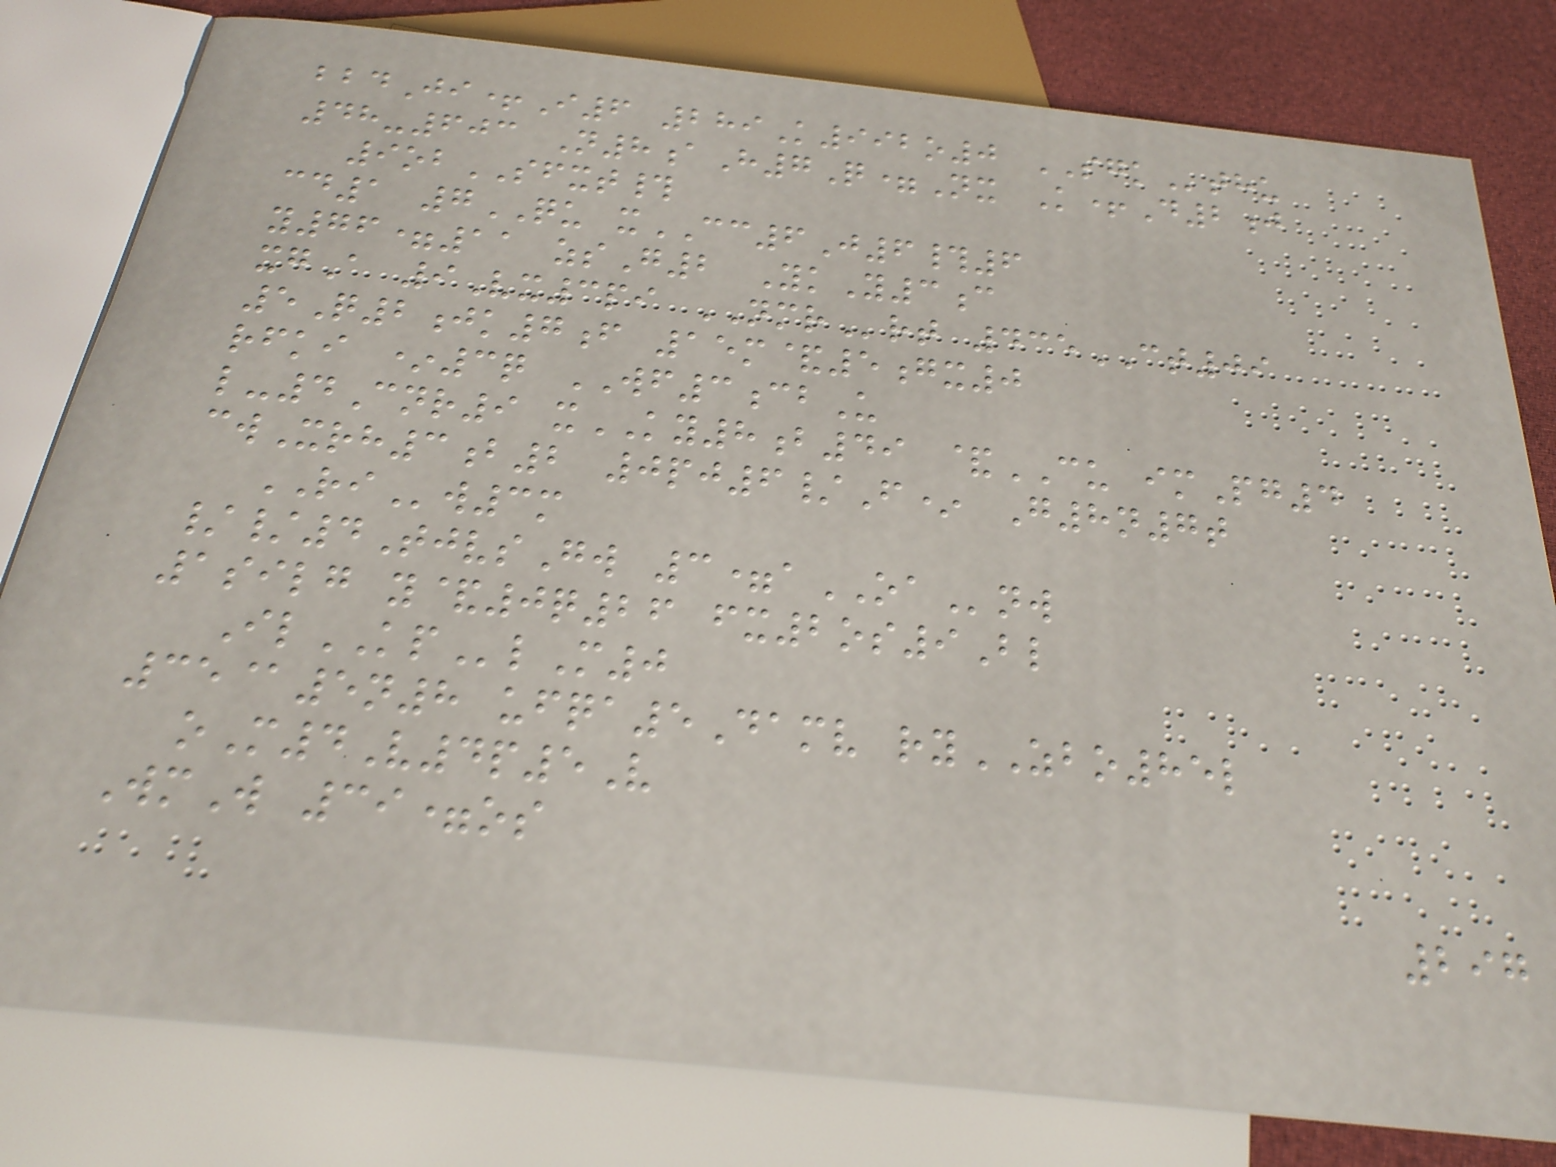bbdJi+I6 289K992o0 SGKthu
48-603 N8aH7Q=Nx K+D2j
9obSFXT#
cd1 7QU xCC6J6#6
y76=11 zsG2 YkY3c
xgA 9Vx3pi NMRrt 435CT09
5Q2jk7f 15m&5gx0
rfki *3q WF3cbU
l-4Cnr9 xKY8b49 &CU imPg4
cwXrh3b2 0pj6/F* G8n7t
RIw3m
//4TjvsGw 3=aOAnw
1silg y&0q26 fx2os9Bl
IlKPlM0
35@5n8 ufqa5Damv ryZBO85l
oM4V4p5V
WmW 39=os
297
